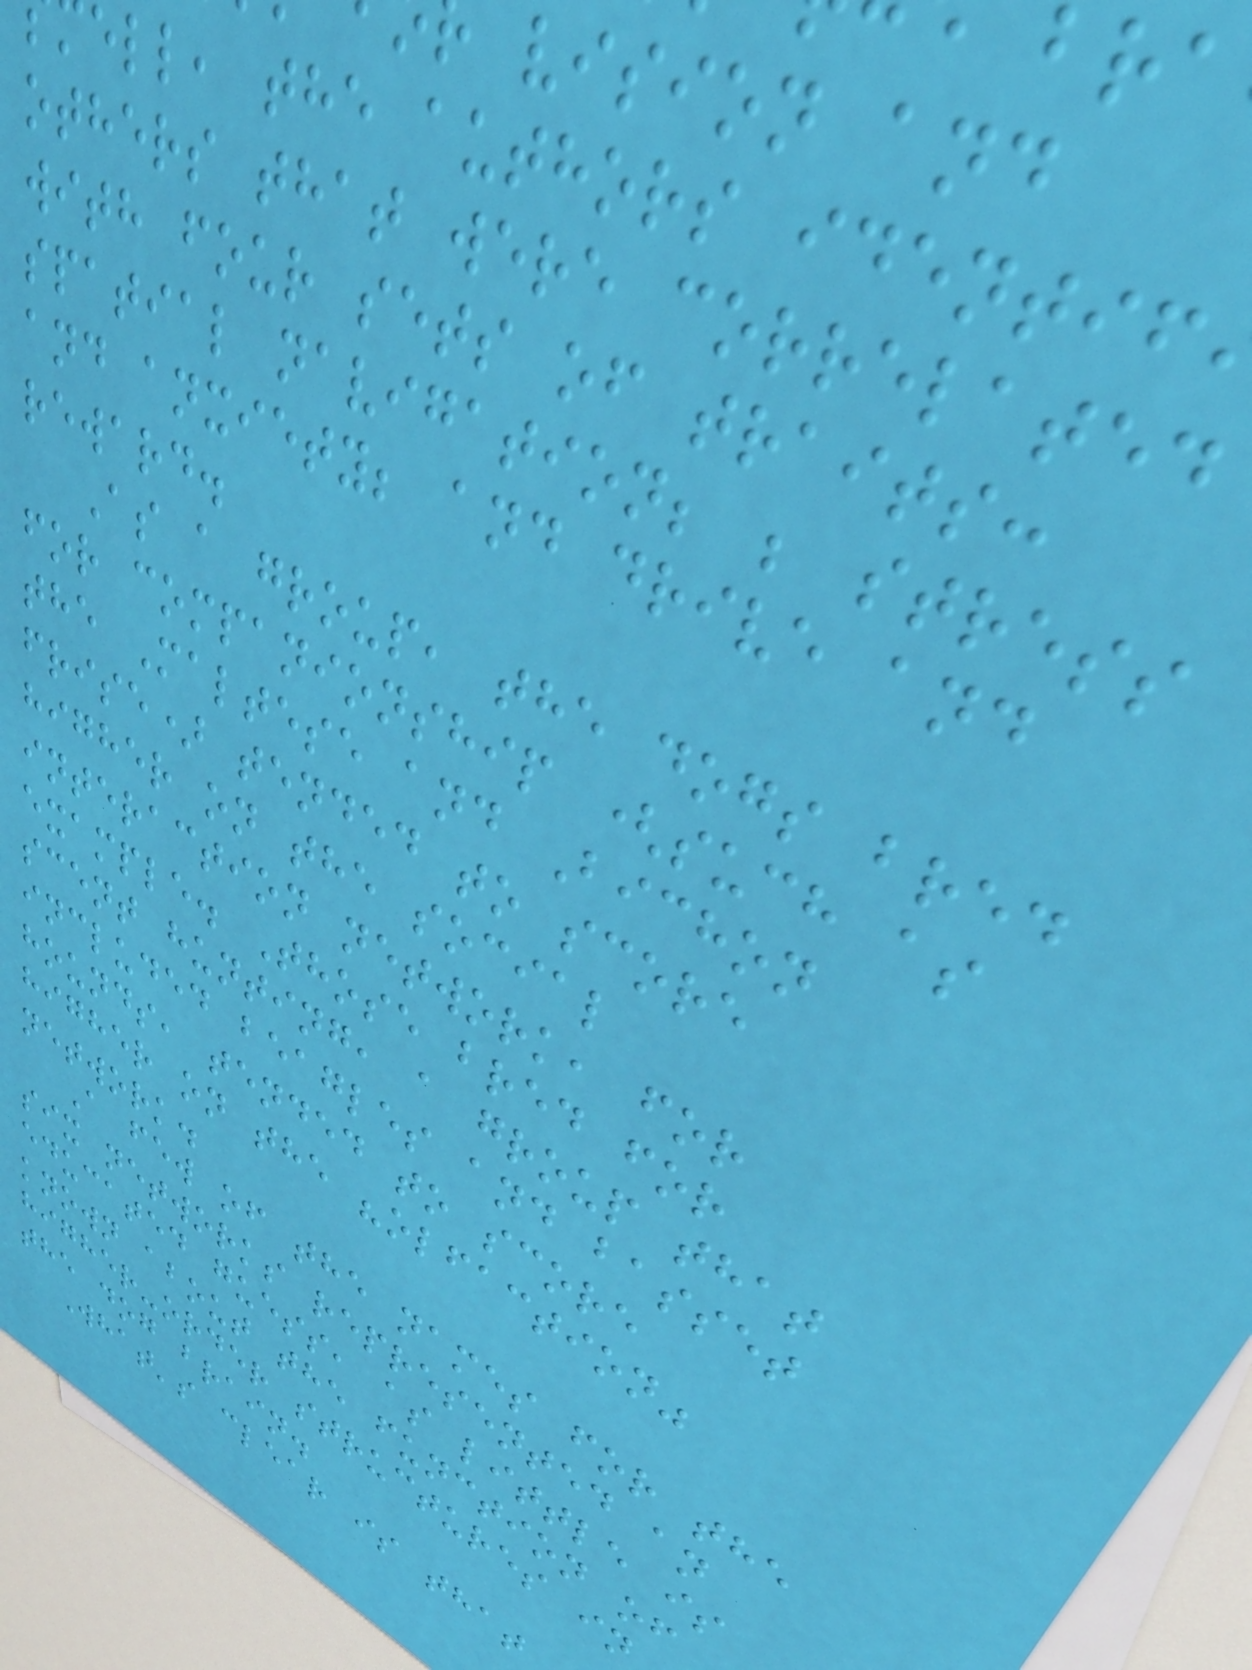vision and
ell, the authors identif
others that were correlated
with four sets of traits:
spatial navigation; ; stress
and anxiety; and drive and
reward.
As a group, the dogs bred
for companionship (such as
the Maltese and Bichon
frise) tended to score
higher on the social
interaction network, for
example. Those bred for
scent hunting, a group that
included beagles and basset
hounds, tended to score
higher on the "olfaction"
network.
A few of the names for the
six networks represented an
educated guess, as little is
known about the function of
higher-order structures in
the dog brain.
What's clear is that
